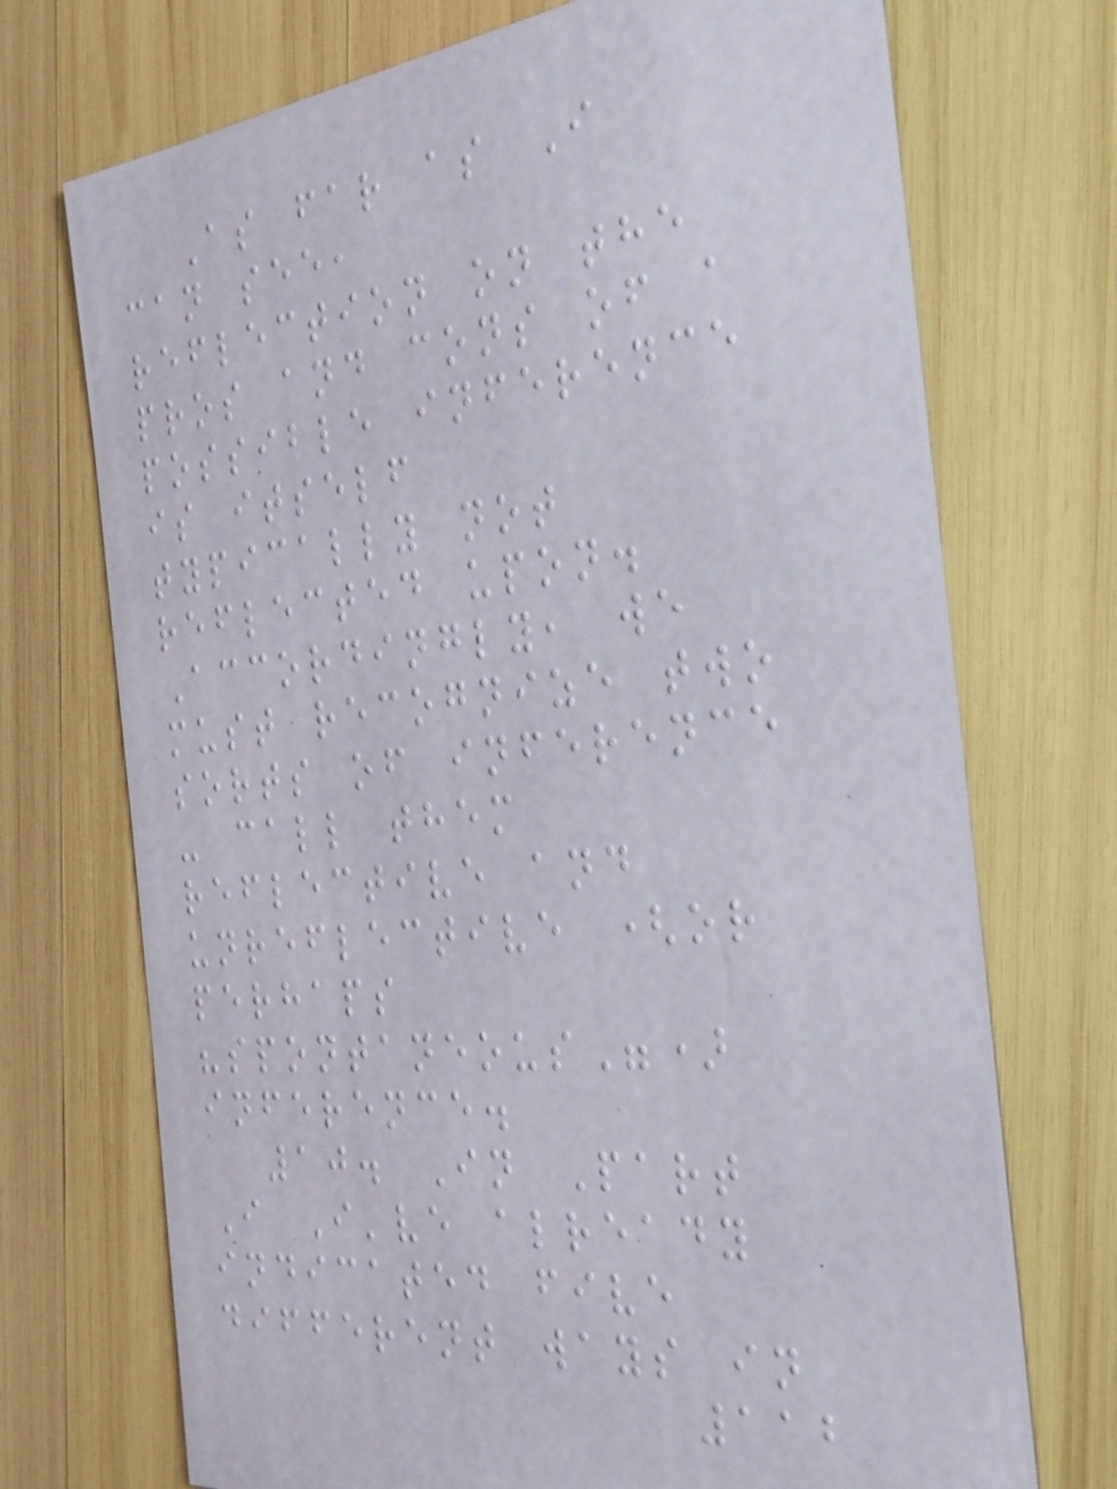As far as I
can see,
reflection on the
pros and cons of a
possible inference
is itself
typically not
reflected upon.
Accordingly, we
must recognize two
sorts of inference
- call them
reflective and
unreflective (or
perhaps
"spontaneous")
inference.
10. In Part
I I've already
indicated five
different ways in
112
